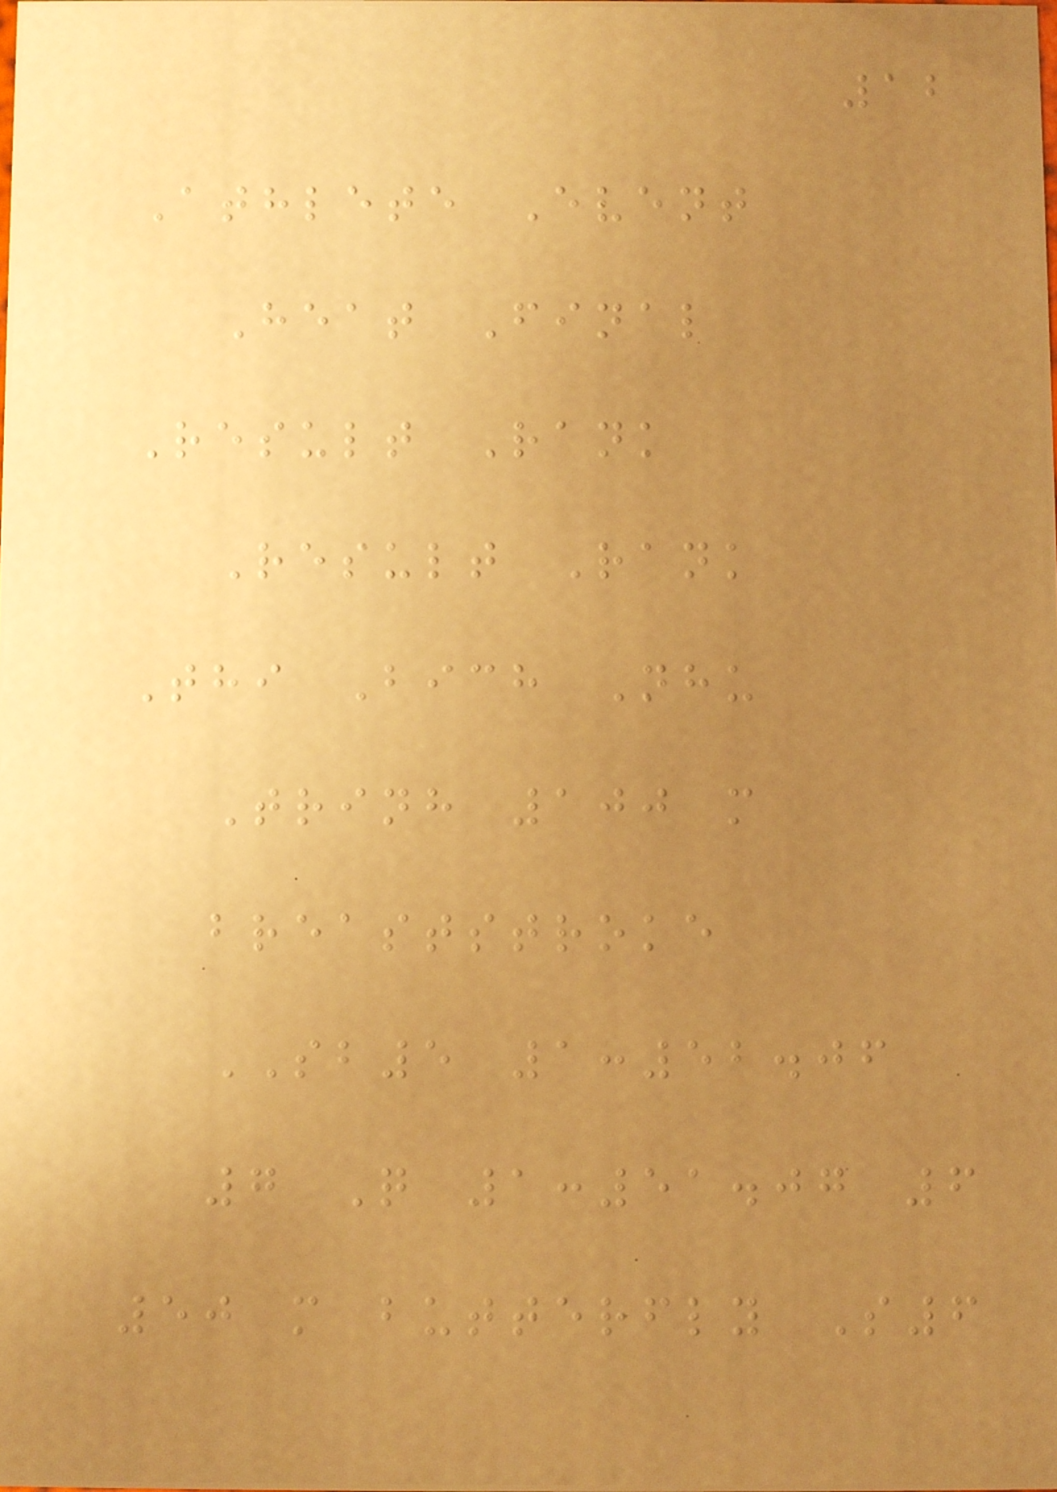12
Athlete Event
Heat Final
Result Rank
Result Rank
Thi Bich Nhu
Trinh 100 m
breaststroke
SB5 1:52.06
7 Q 1:51.07 6
50 m butterfly S6
